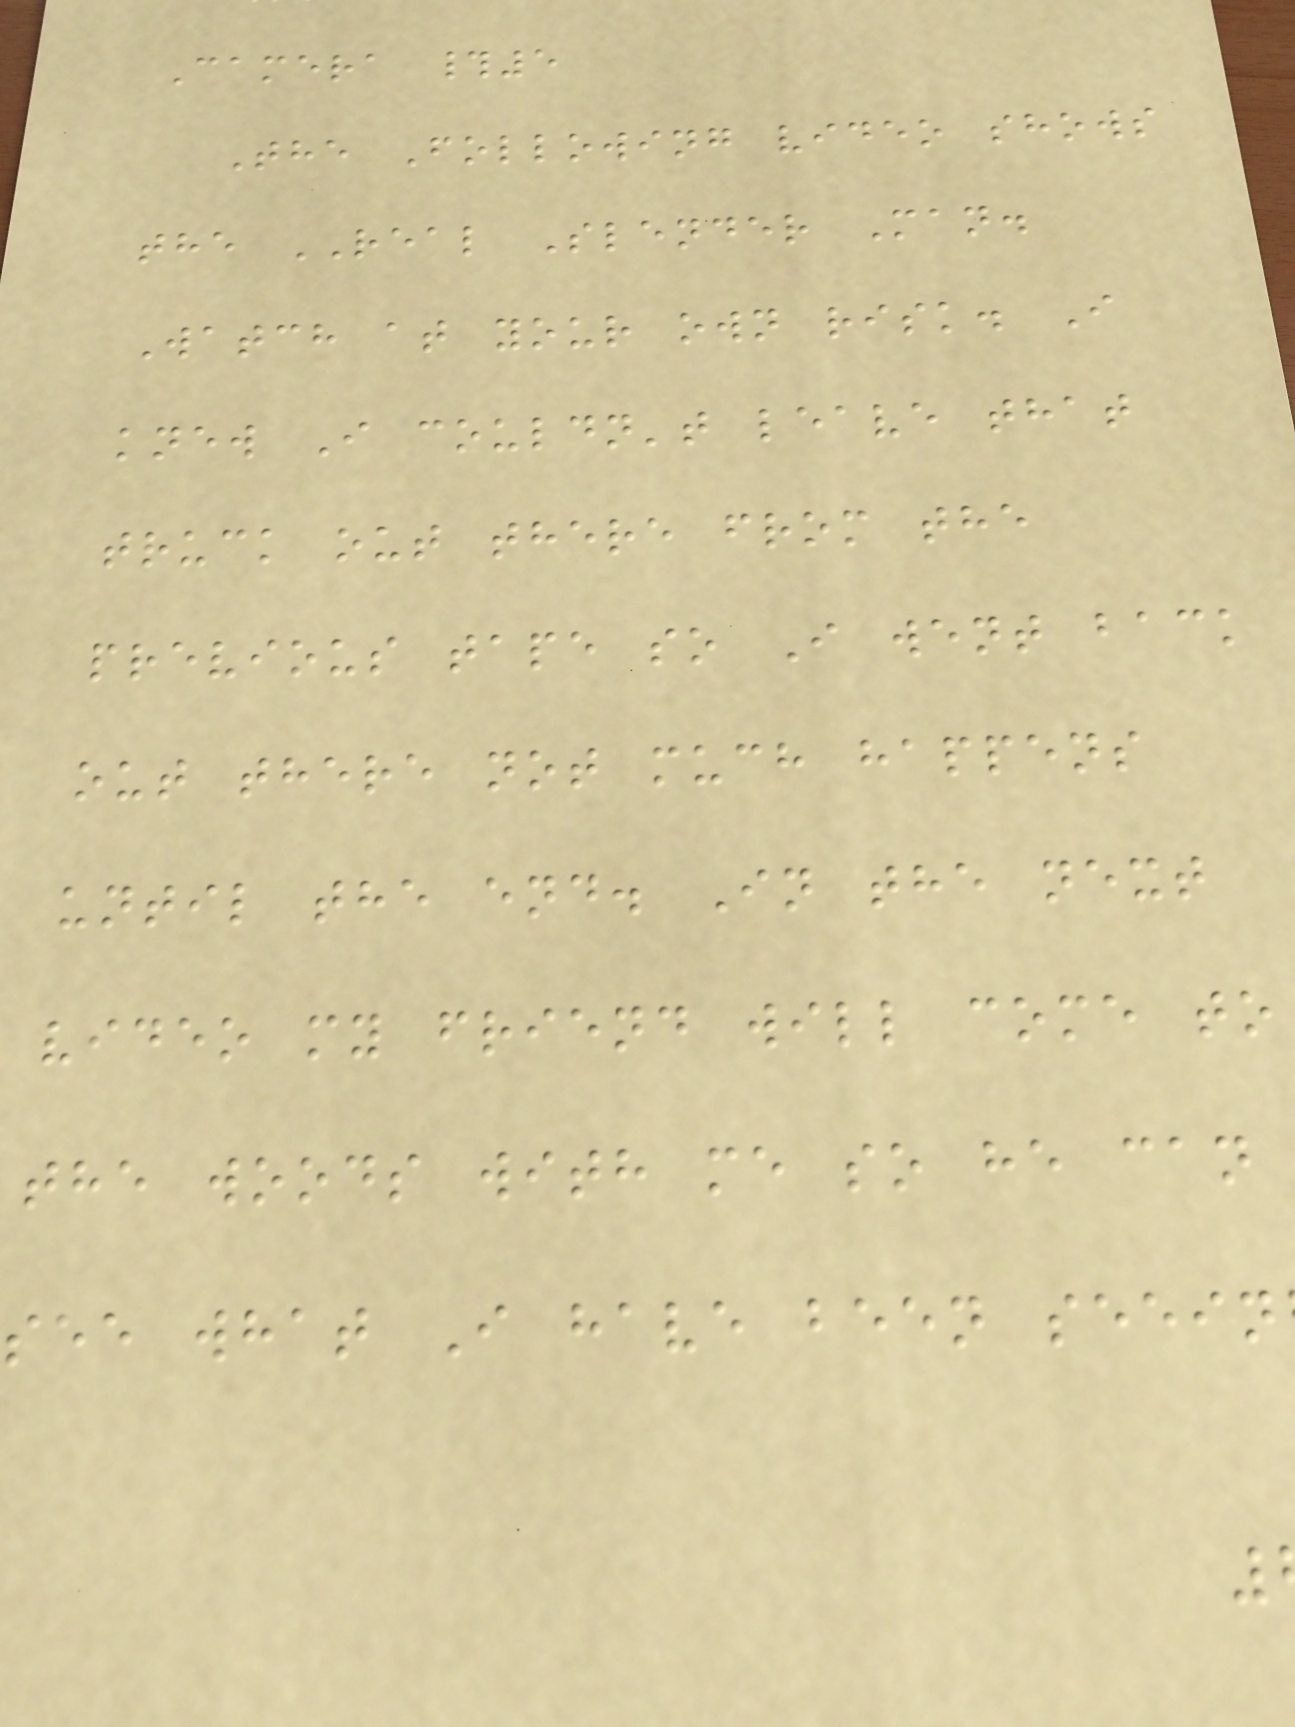Camera #5
The Following video shows
the REAL Slender Man.
Watch at your own risk. I
knew I couldn't leave that
truck out there from the
previous tape so I went back
out there not much happens
until the end. In the next
video my friend will come to
the woods with me so he can
see what I have been seein
